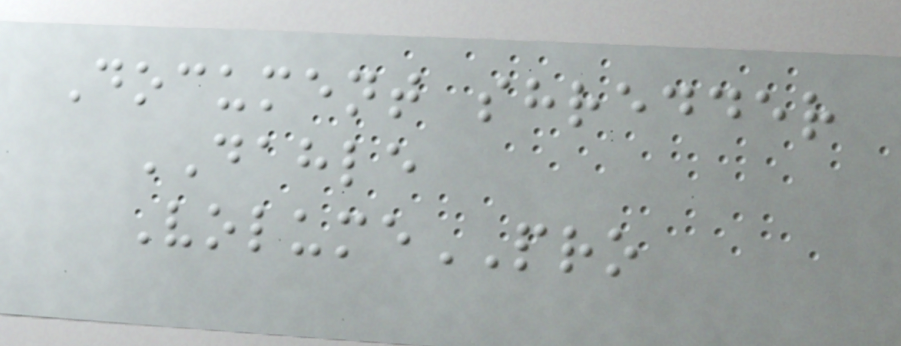Document shredder
DAHLE
VolumePRO
